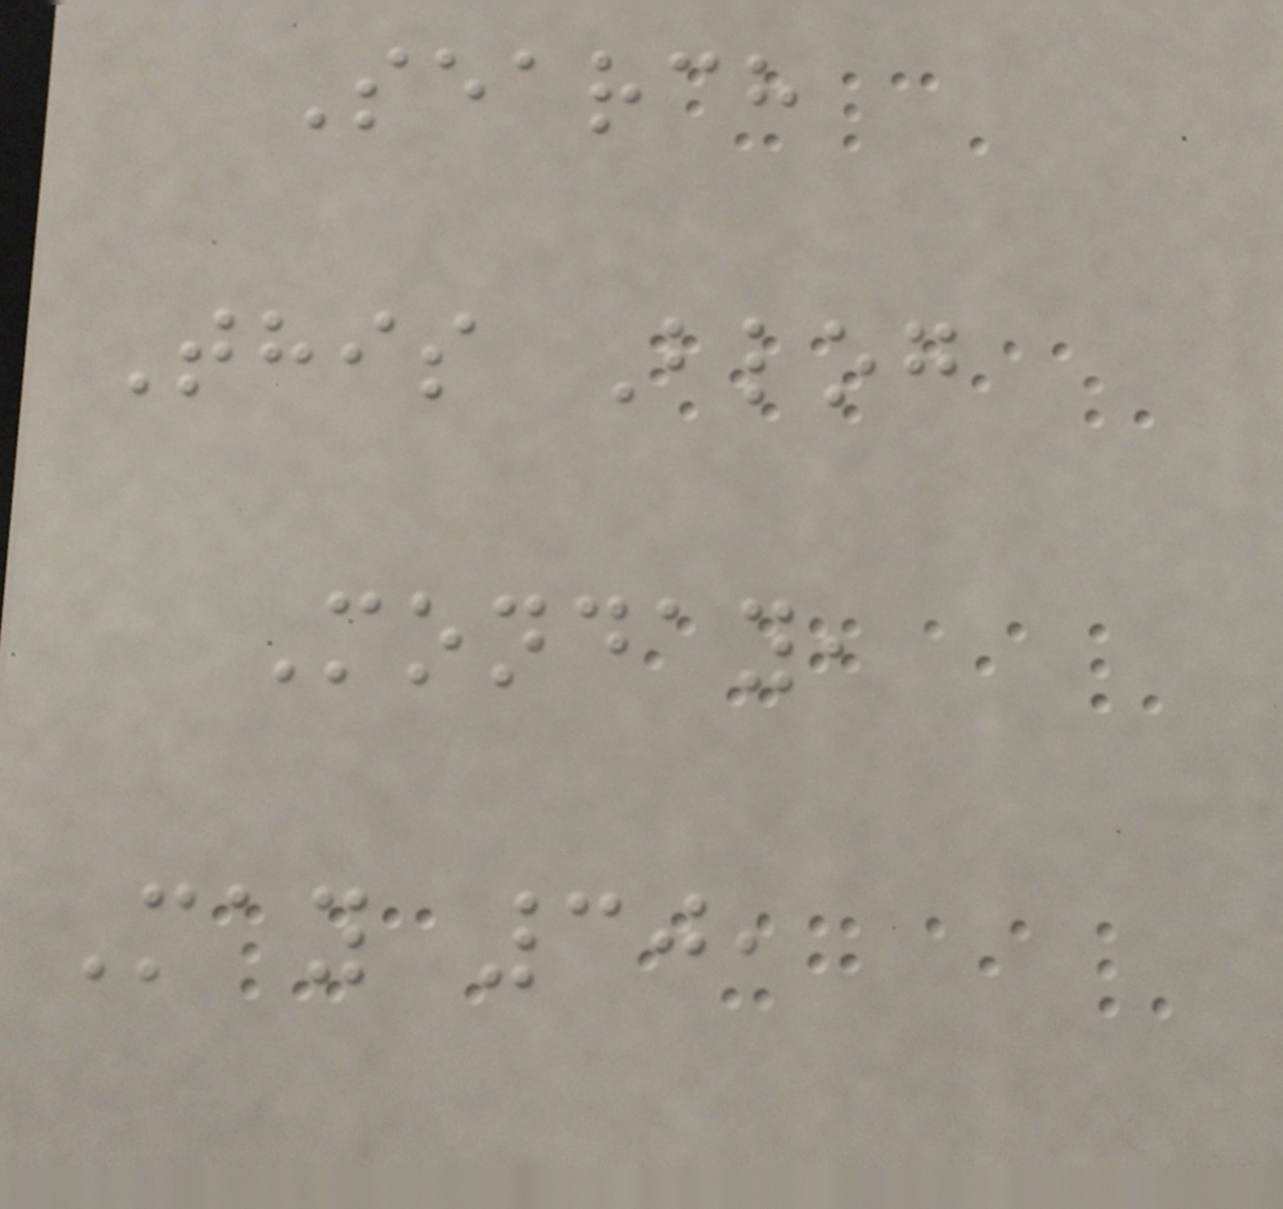Search
This Blog
Monday,
May 30,
